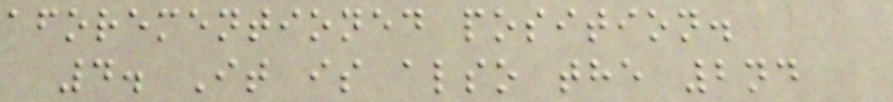aforementioned position.
4. It is also the 2nd
